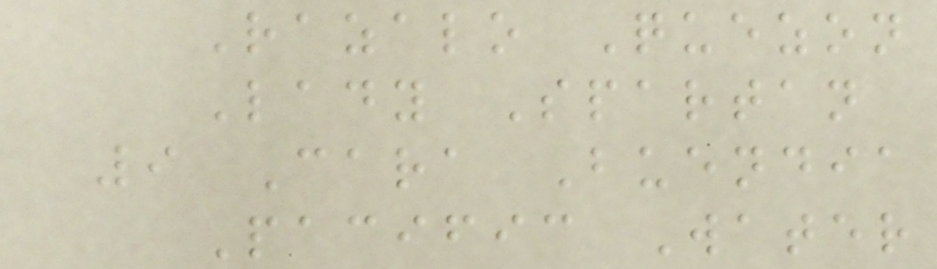Razalo Quezon
Lady Spartan
9 Cara Buendia
Pacific Water
